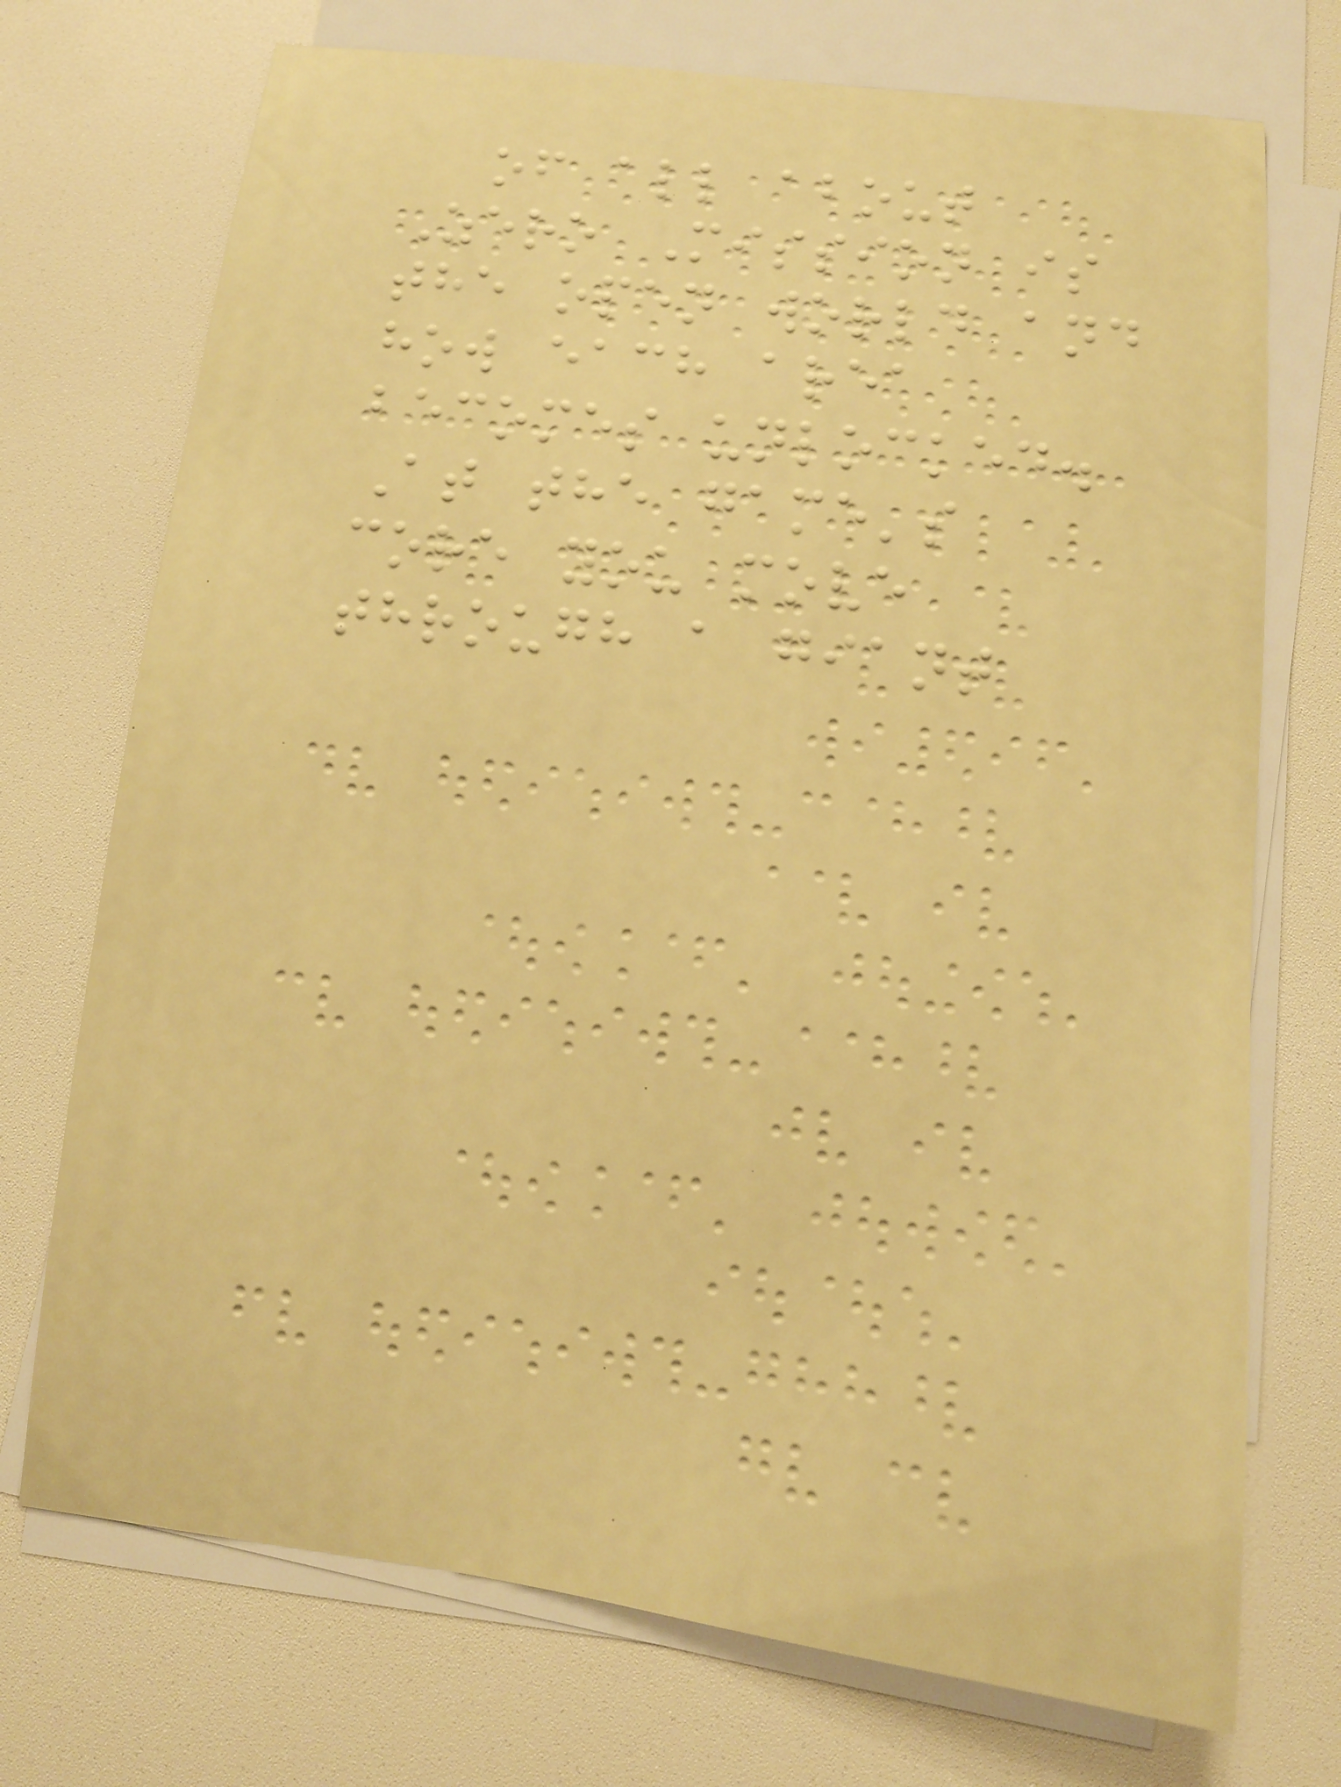of all about
Zero Mission is
the open world and
how each area
becomes unlocked.
At the game's
core you move
through a giant
